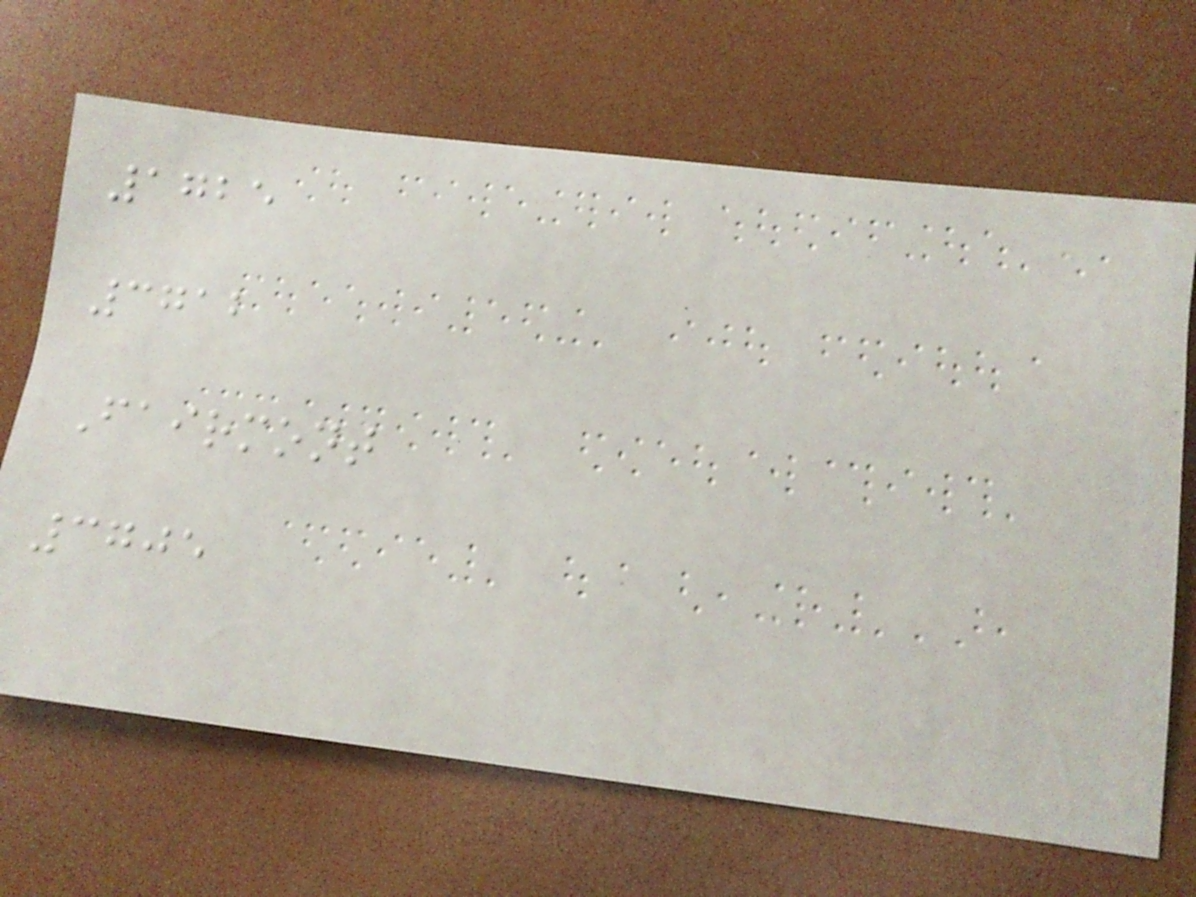1725
3712
Fairmont
3705
